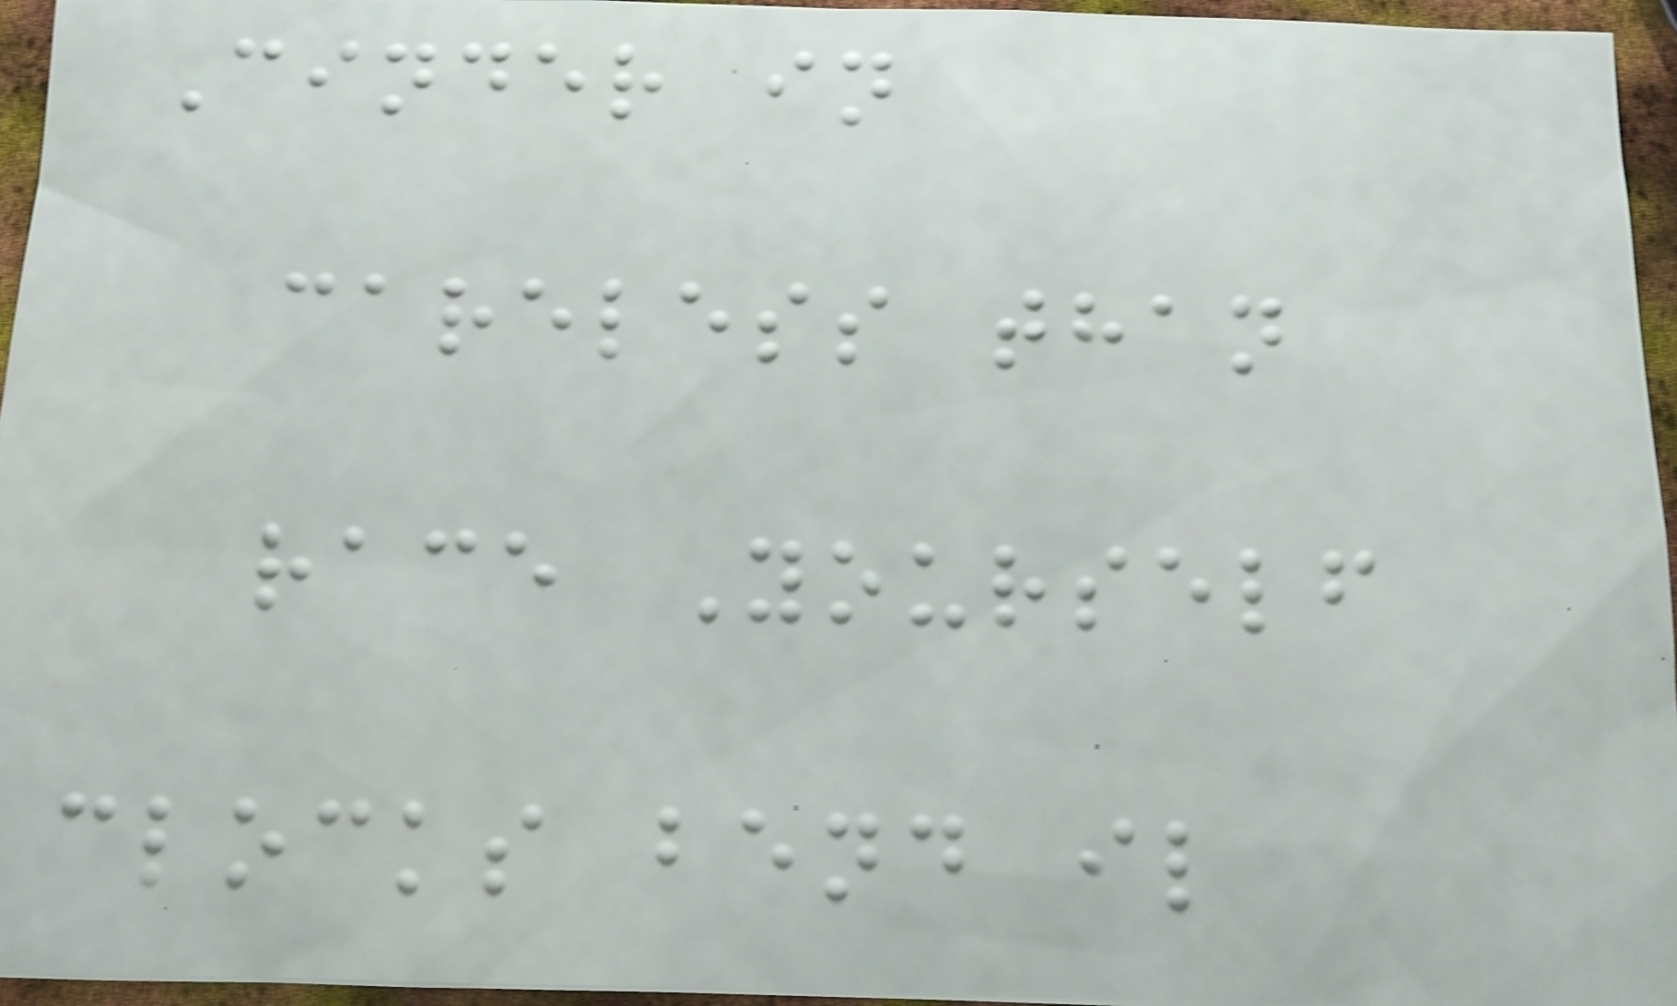Cinder in
careless than
race Yourself
clocks bend il
